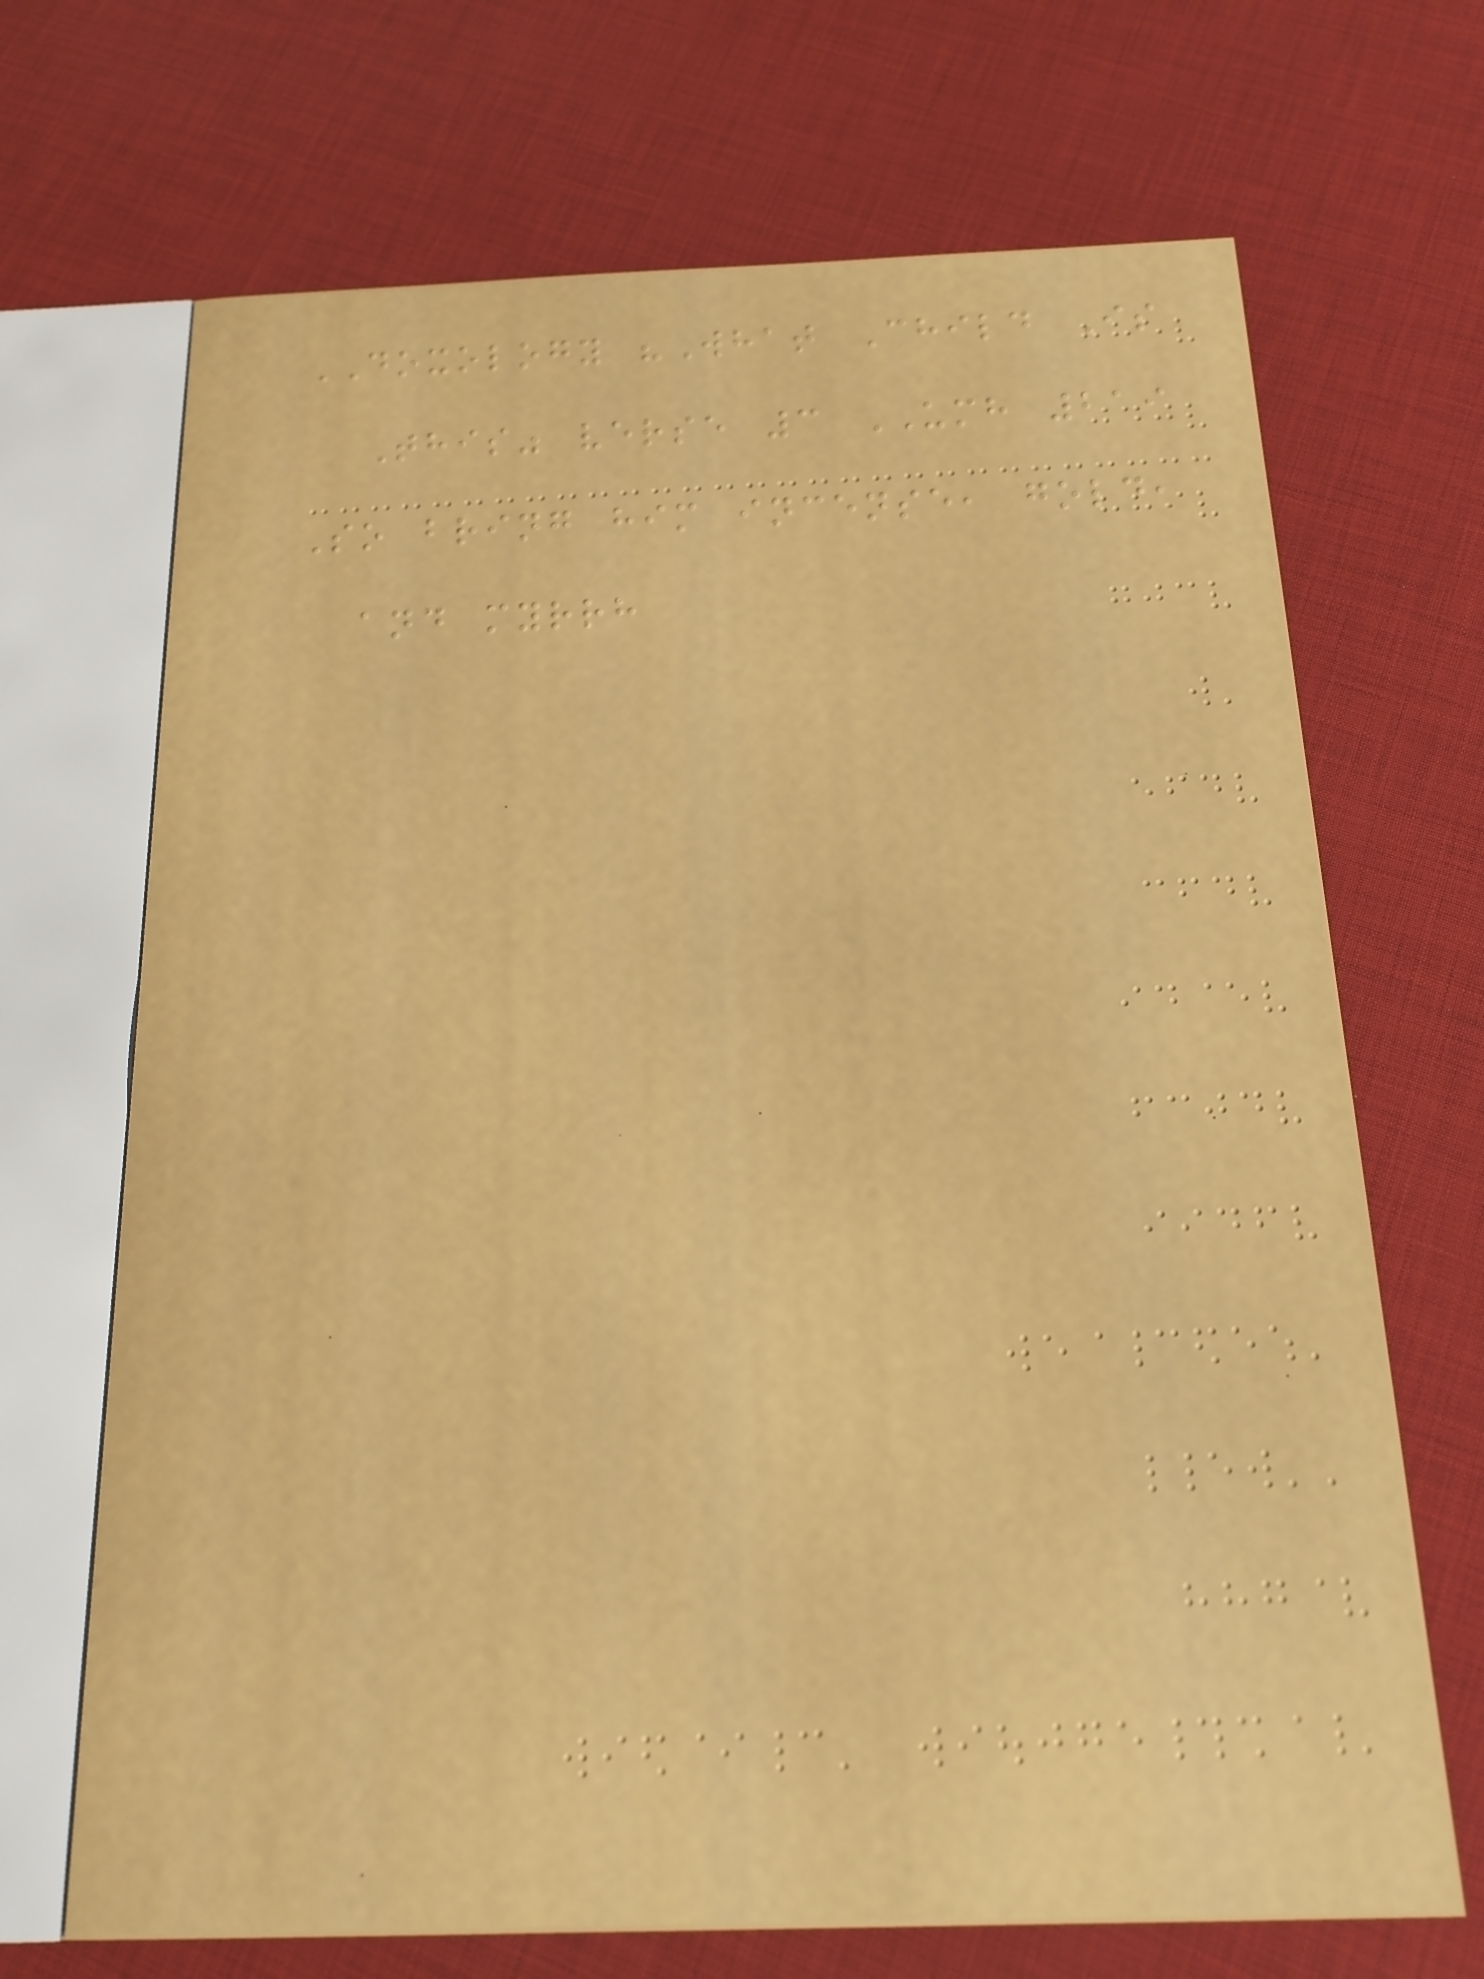DOXOLOGY "What Child Is
This" verse 3 UMH 219
So bring him incense, gold,
and myrrh
